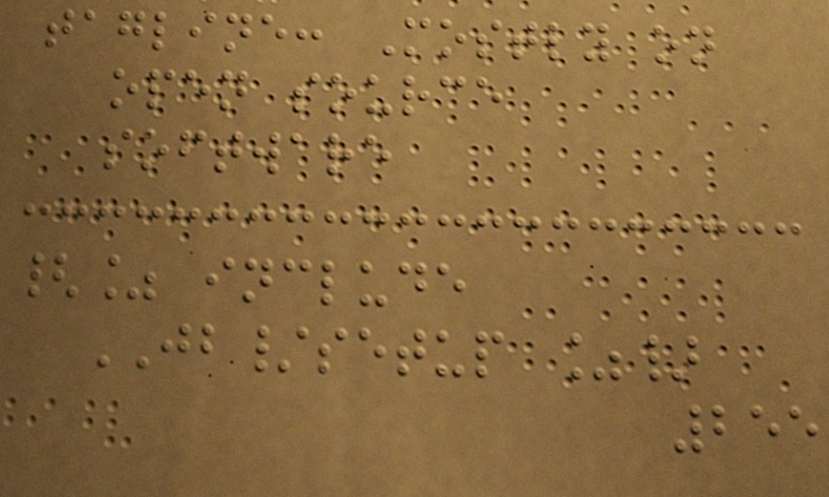tagline: Mostly on
open source
software
{% include
JB/setup %}
255
